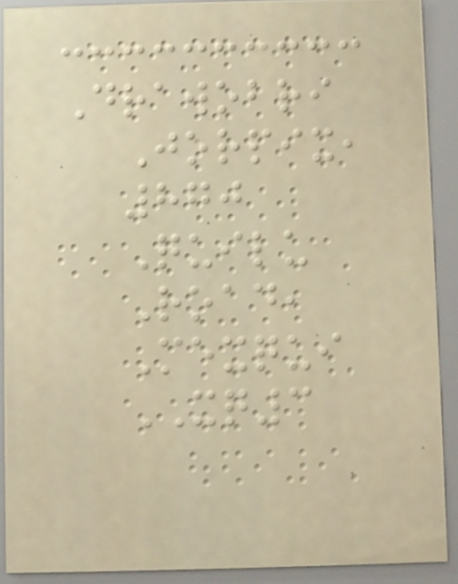Drawobri
Jorpix,
870
Quilu
Road,
Mexqui
XQ3
